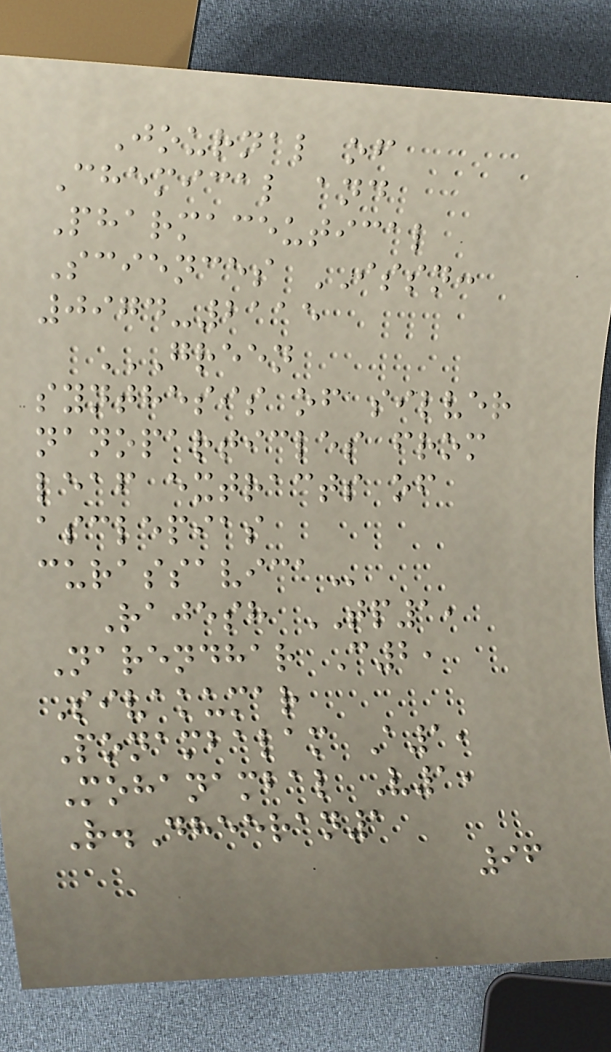Journal of
Chemical and
Pharmaceutical
Sciences ISSN:
0974-2115
GREEN
SYNTHESIS OF SILVER
NANOPARTICLES FROM
LEAF EXTRACTS OF
ASCLEPIAS
CURASSAVICA
Rajesh TP1,
Narendhar C2,
Sivakumar
Ponambalam A1,
Mohanambal V1,
R.Dheeran1
96
